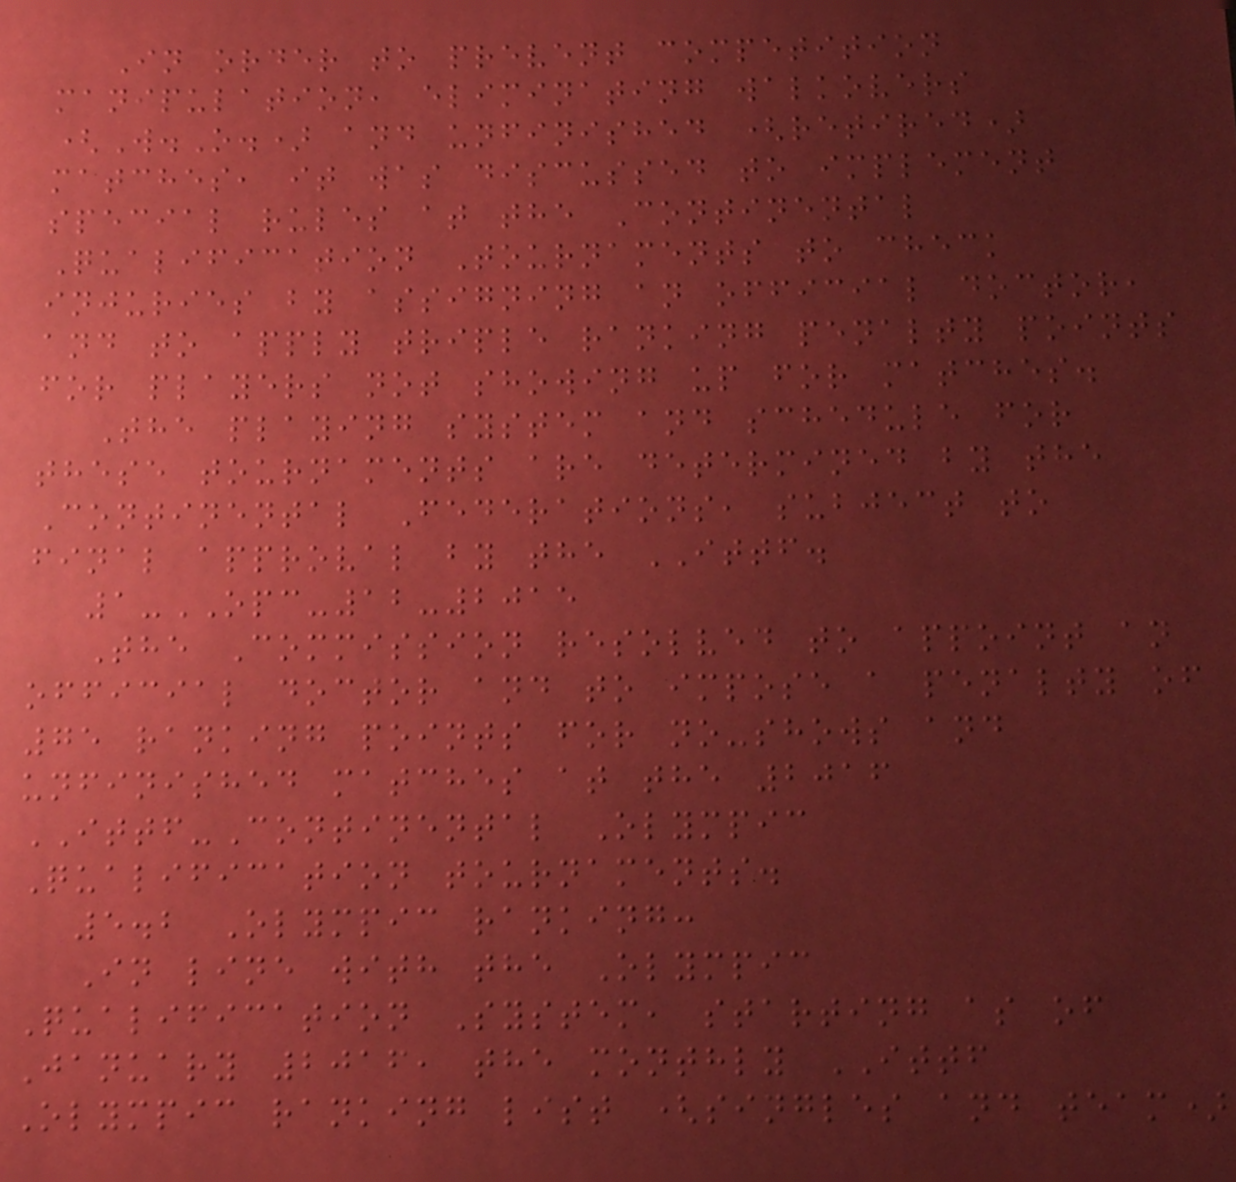In order to prevent competition
manipulation, eliminating walkovers
(W.O.) and unfinished (retired)
matches, it was discussed to implement
special rules at the Continental
Qualification Tournaments to check
injuries by assigning an official doctor,
and to apply triple ranking penalty points
for players not showing up for matches.
The playing system and schedule for
these tournaments are determined by the
Continental Federations, subject to
final approval by the ITTF.
1-OPC-12-2015
The Commission resolved to appoint an
official doctor and to impose a penalty of
75 ranking points for no-shows and
unfinished matches at the 2016
ITTF-Continental Olympic
Qualification tournaments.
5.2 Olympic ranking:
In line with the Olympic
Qualification System, starting as of
January 2016, the monthly ITTF
Olympic ranking list (singles and team)
